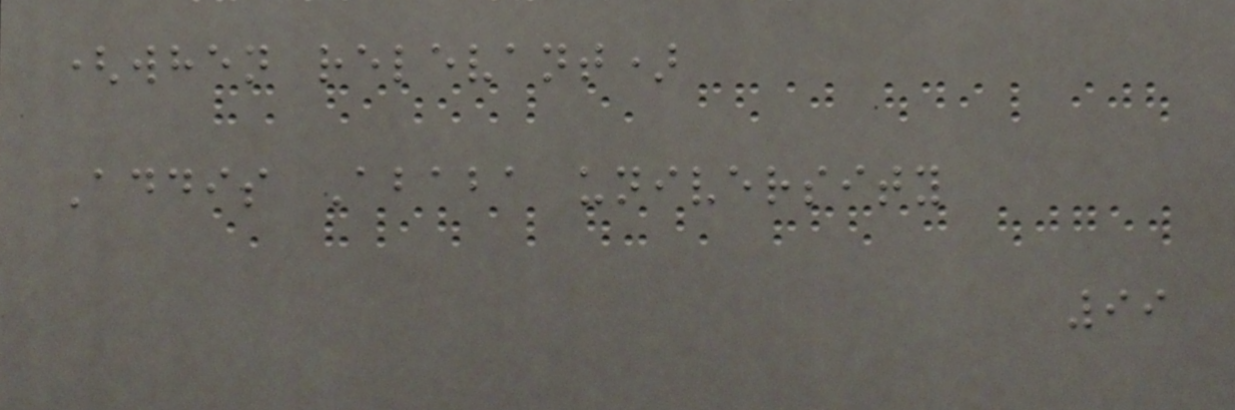(when relevant)
Addis Ababa university
99
